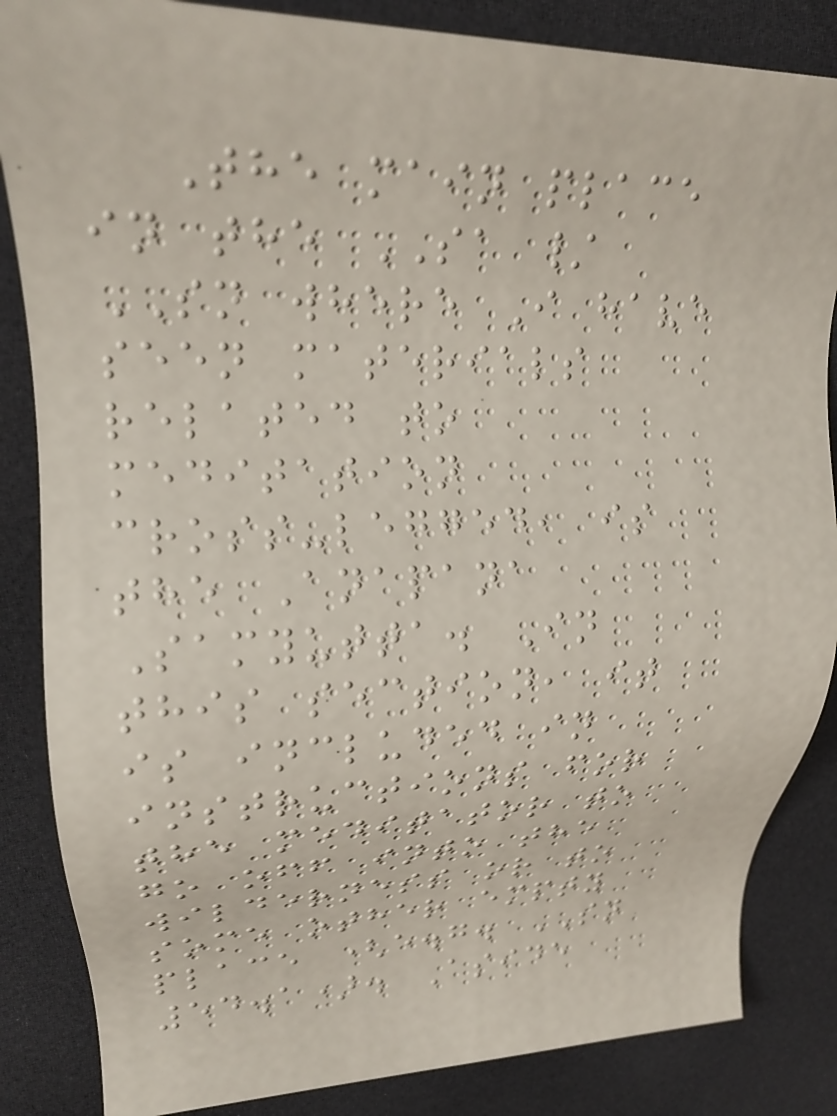The main place
in the SA /
SN where I have
seen materials
related to
meditation
cross-legged, is
the Anapana
Samyutta. In
this section, it
is included in
instructions for
the meditator to
go off into the
wilderness or to
some other empty
place (e.g. SN
54.1). Aside
